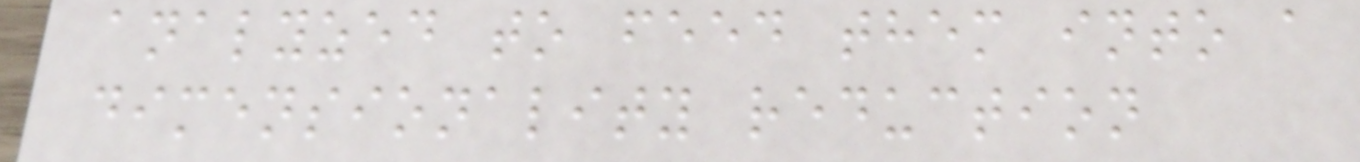analyzed to feed them into a
dimensionality reduction
